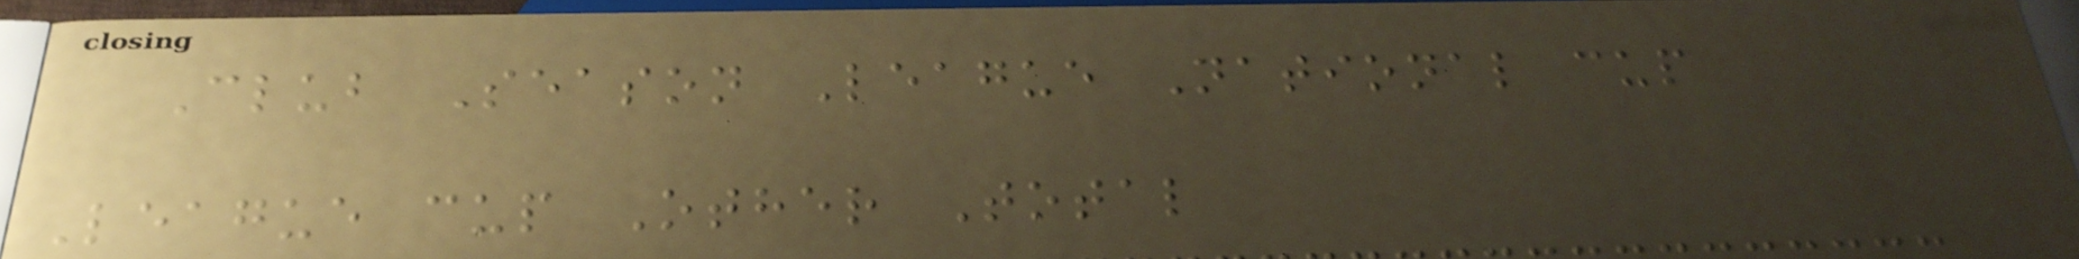Club Season League National cup
League cup Other Total
